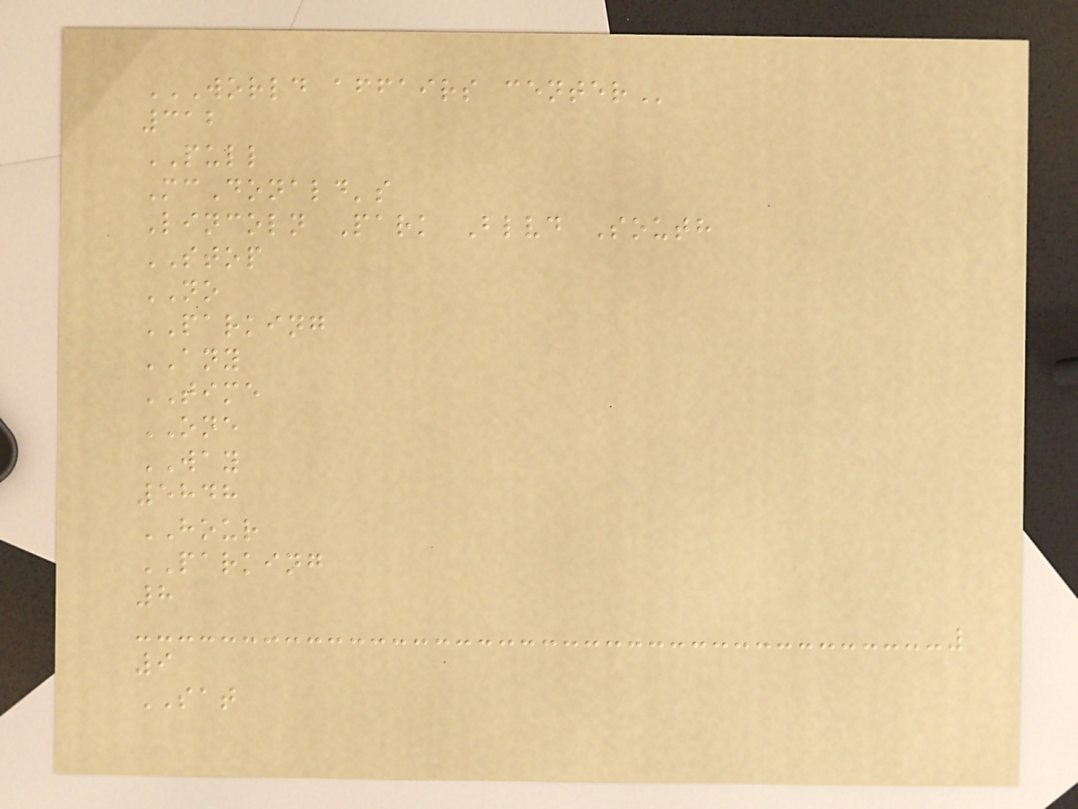WORLD AFFAIRS CENTER
312
PULL
McDonald's
Lincoln Park Blvd South
STOP
NO
PARKING
ANY
TIME
ONE
WAY
5848
HOUR
PARKING
8
9
SAT
